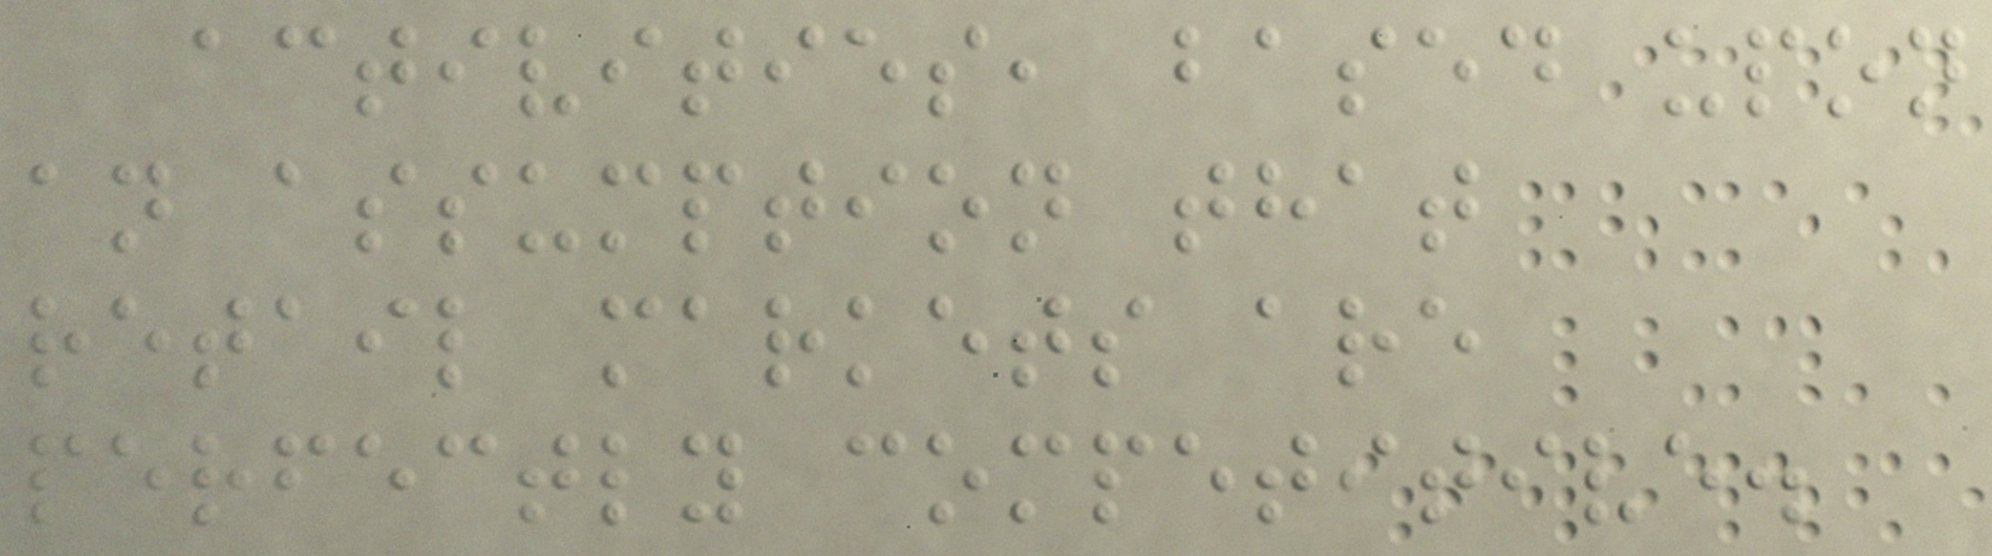activities, based upon
an assumption that
retail markets are
perfectly competitive.
